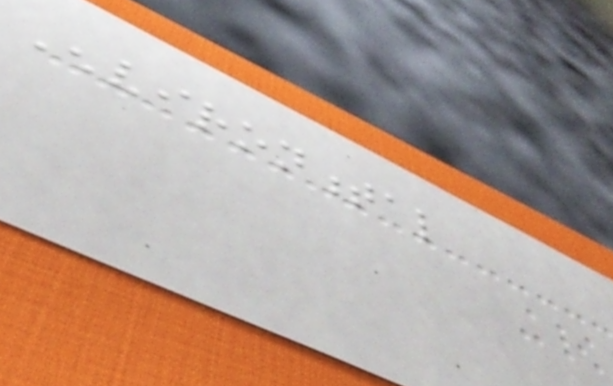Environmental
